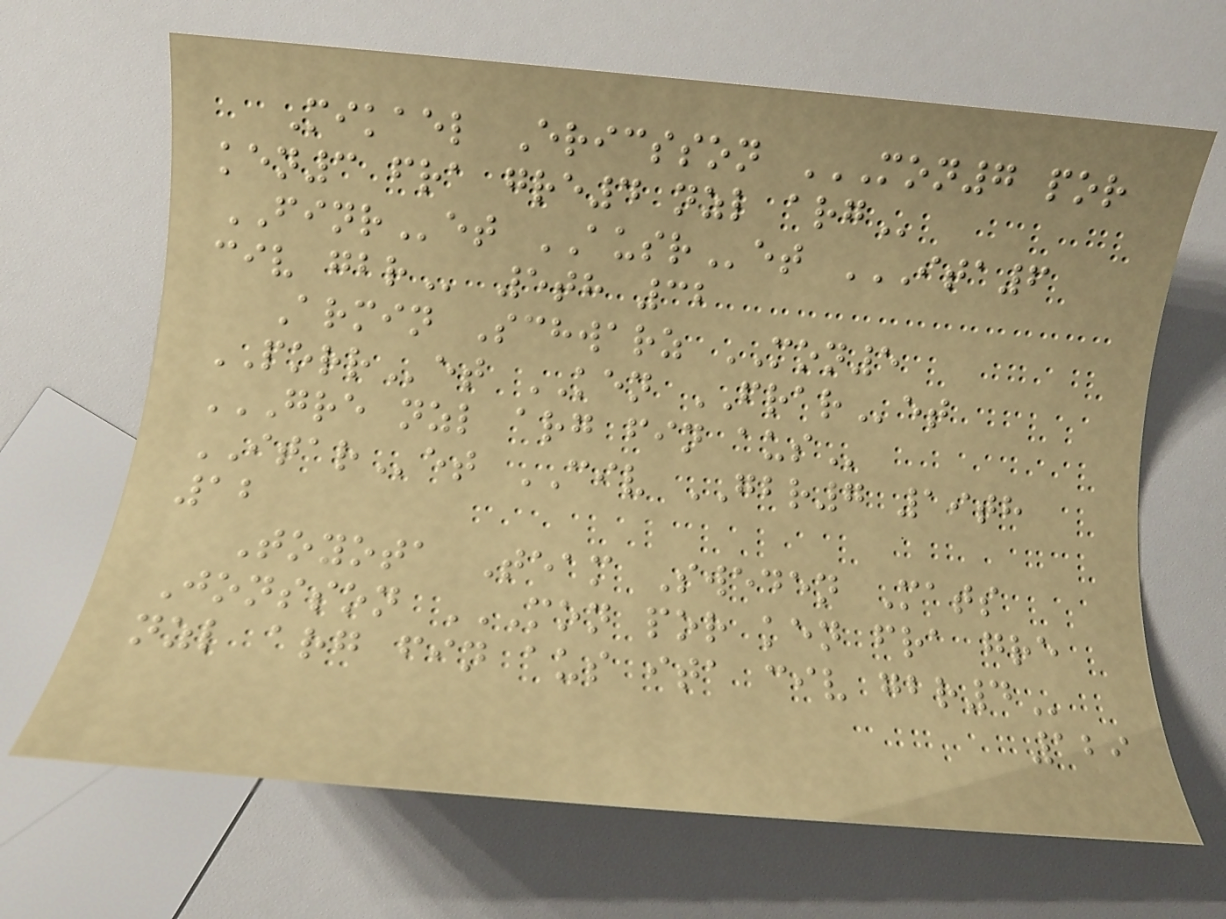Mikael Ericsson MON7 POR
KEN3 FRA GRE4 NZL ARG
FINRet AUSRet ITA6
CIV GBR 5th 32
Armin Schwarz MON5
PORRet KEN FRARet
GRE NZL ARG FIN AUS
ITARet CIV GBR7 19th
12
Toyota Team Sweden Mats
Jonsson MON POR KEN FRA GRE
NZL ARG FIN AUS ITA CIV GBR4
129
